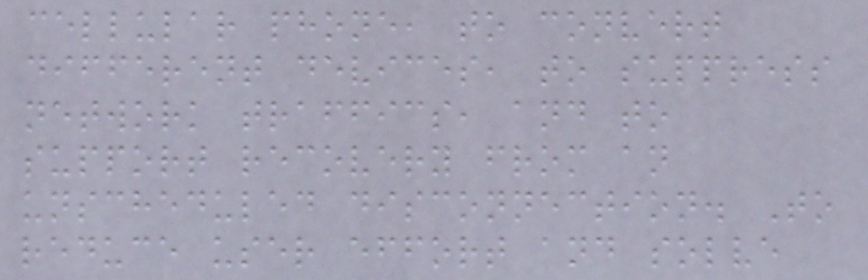cellular phone, to convert
different devices, to suppress
network traffics, and to
support recovery from an
unscheduled disconnection. To
reduce user effort and solve
